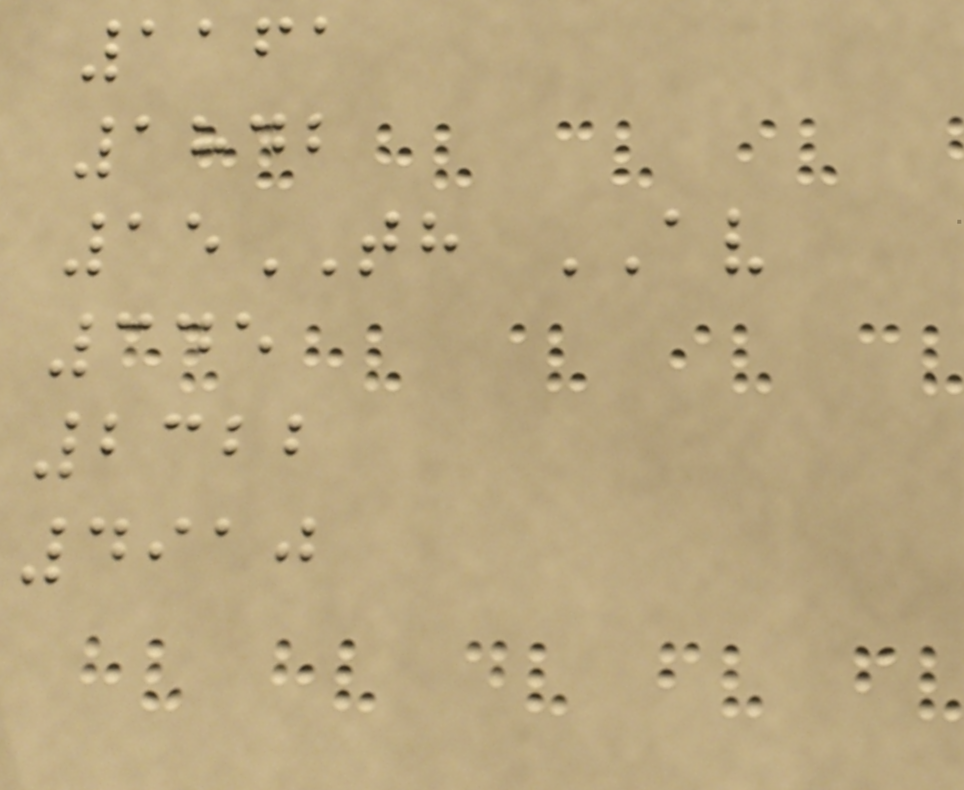1161
1842
15TH AV
345
2322
4910
